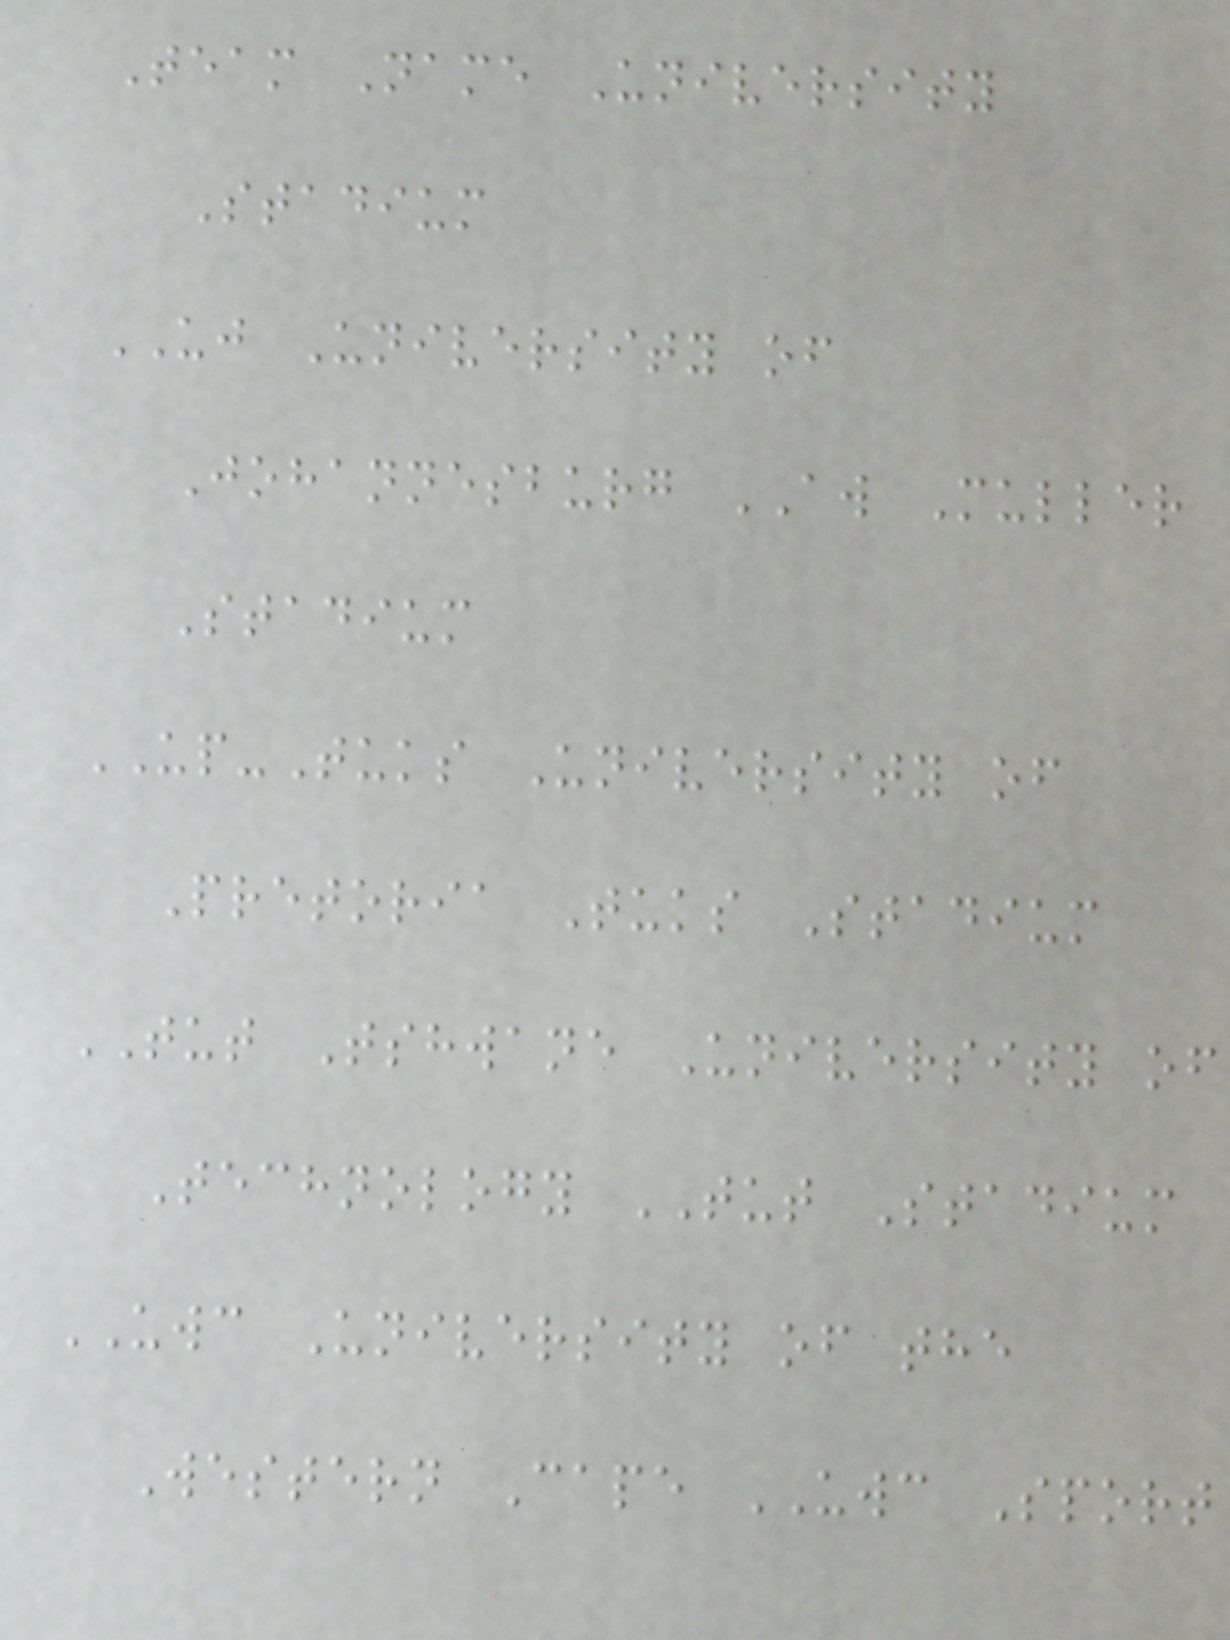Team Name University
Stadium
UJ University of
Johannesburg AW Muller
Stadium
UP-Tuks University of
Pretoria Tuks Stadium
TUT Tshwane University of
Technology TUT Stadium
UWC University of the
Western Cape UWC Sport
